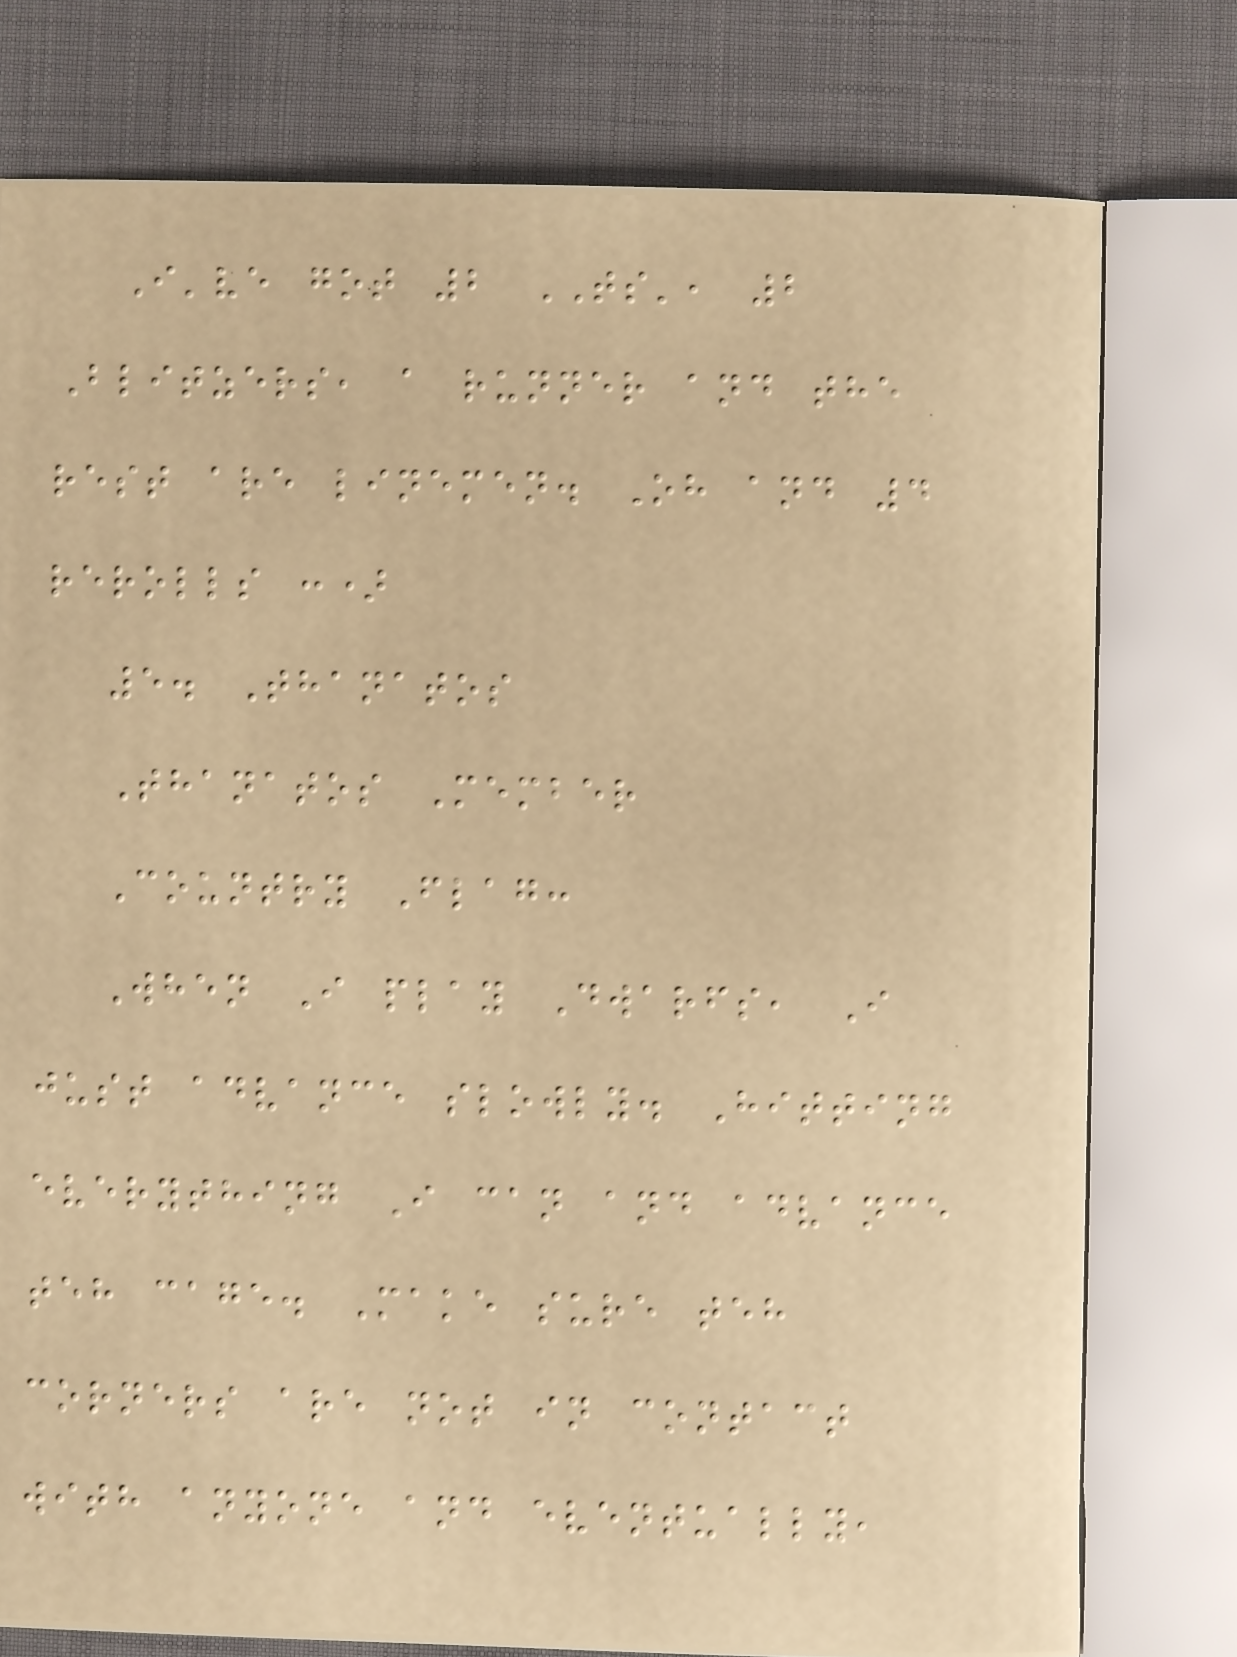I've got 2 TS', 2
Blitzers, a runner and the
rest are linemen. Oh and 4
rerolls :)
5. Thanatos
Thanatos Member
Country Flag:
When I play Dwarfs, I
just advance slowly. Hitting
everything I can and advance
teh cage. Make sure teh
corners are not in contact
with anyone and eventually,
